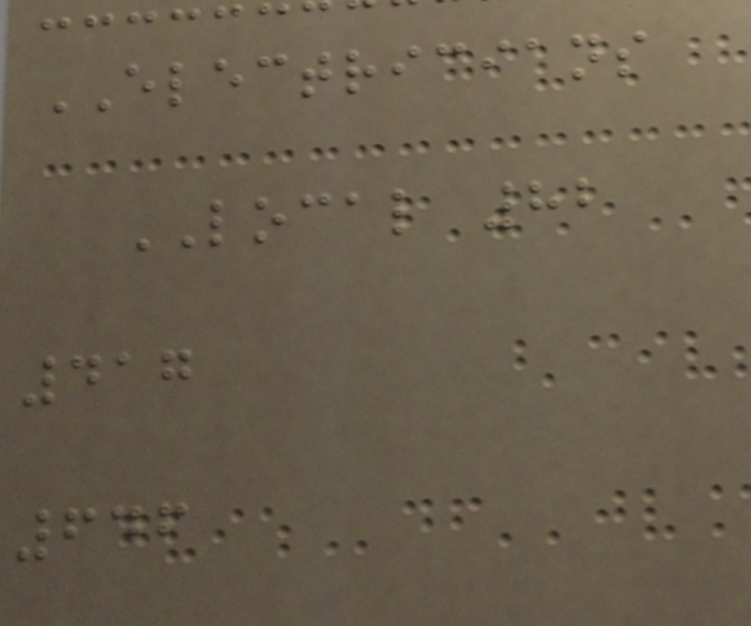ELECTRICIANS
LOCAL 82
417
646
